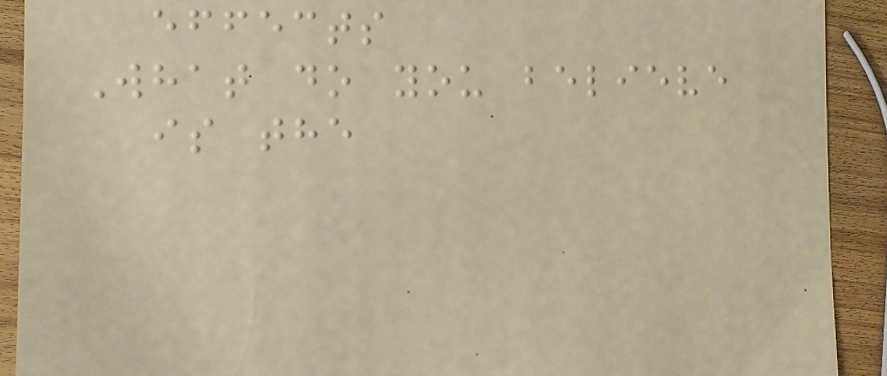effects
What do you believe
is the
